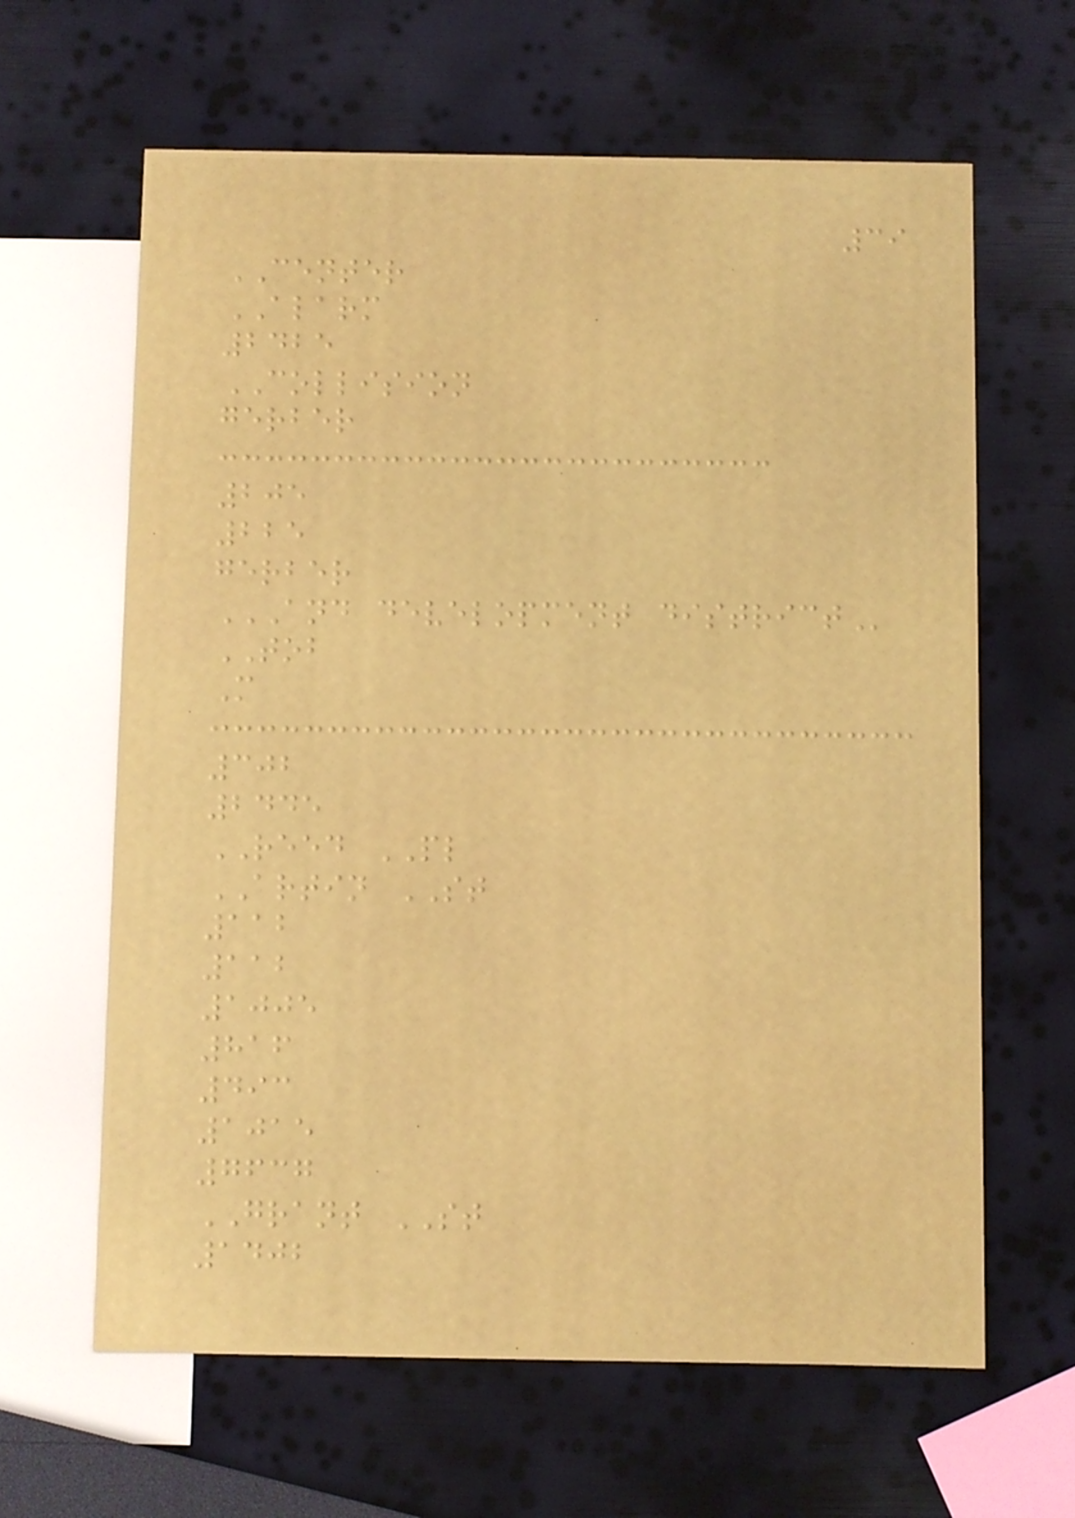39
CENTER
ALARM
2425
COLLISION
gerber
205
225
gerber
AND DEVELOPMENT DISTRICT
TOB
M
302
2445
REED PL
ARTIN ST
112
112
1005
816
493
1015
7637
GRANT ST
1402
